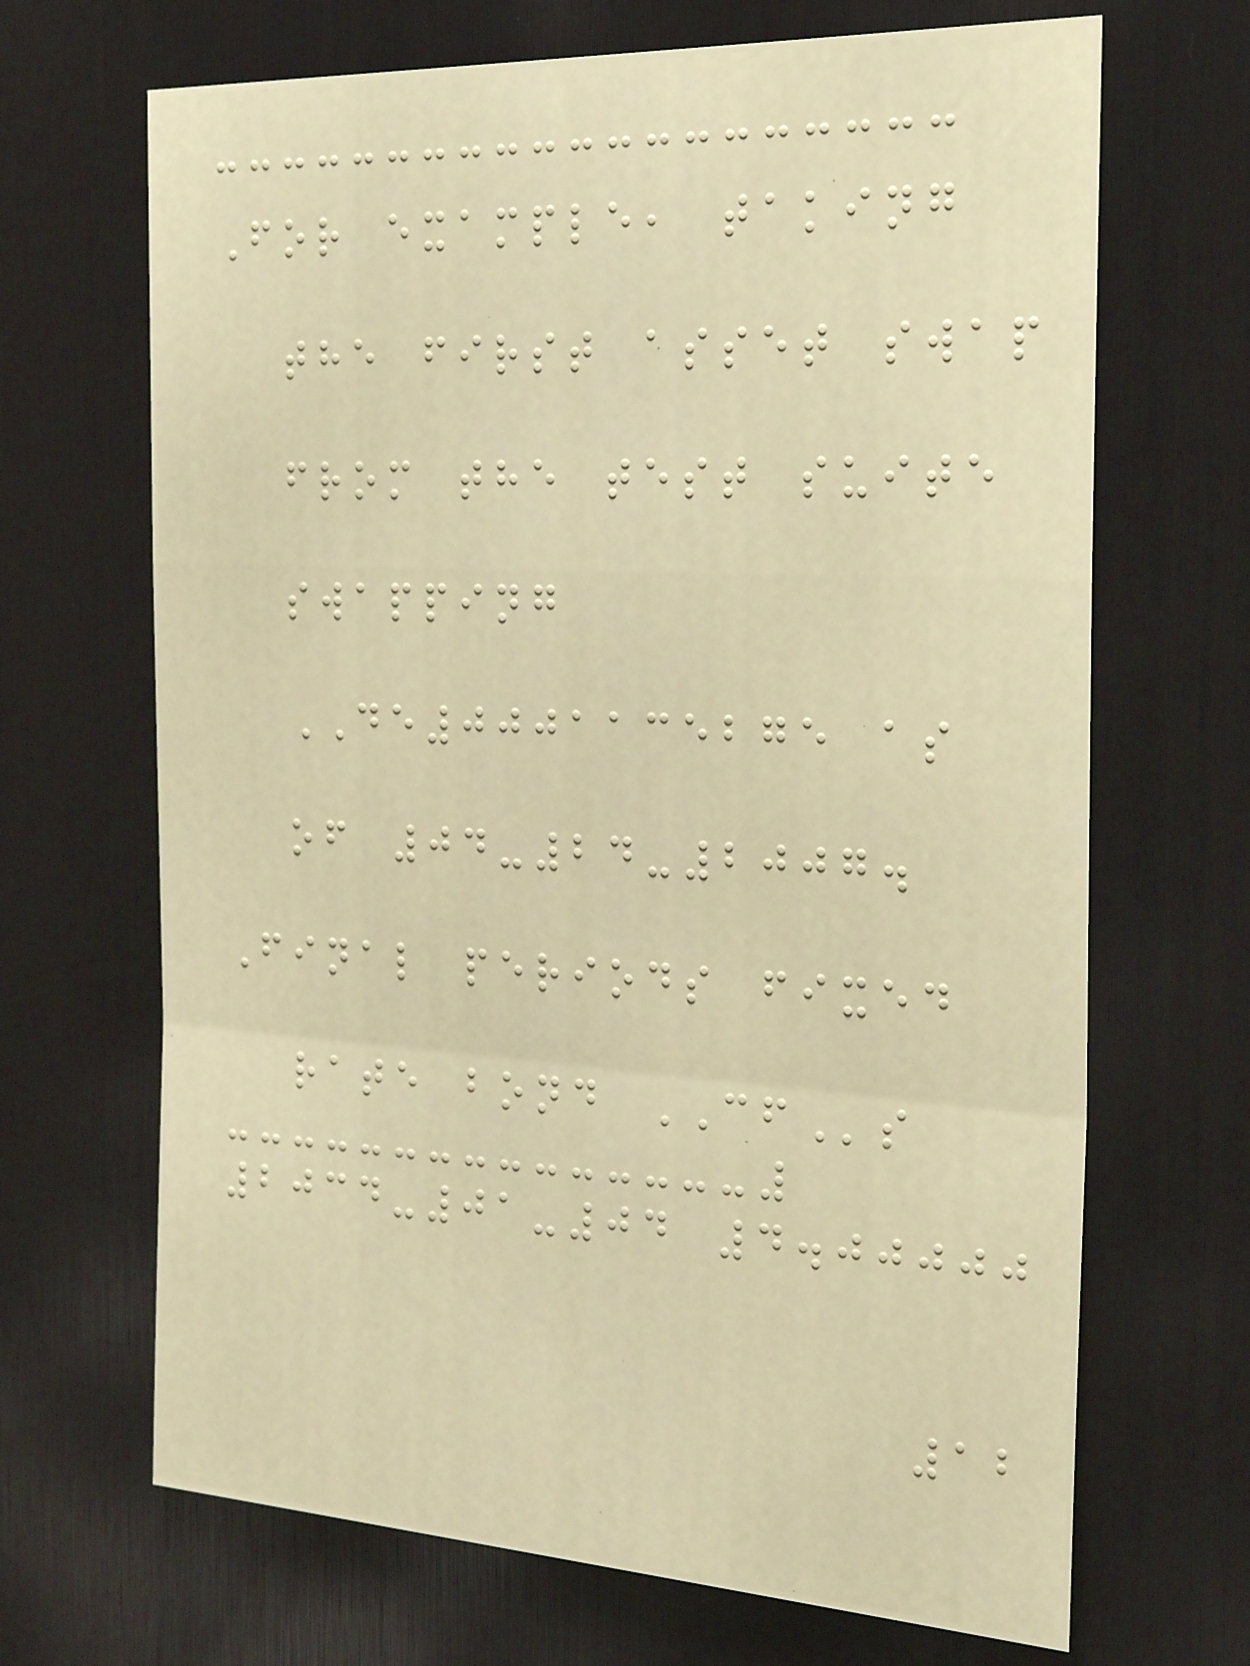For example, taking
the first asset swap
from the test suite
swapping
DE0001135275 as
of 04-24-2007.
Final periods fixed
rate bond CFs
2034-01-04 4.00000
12
